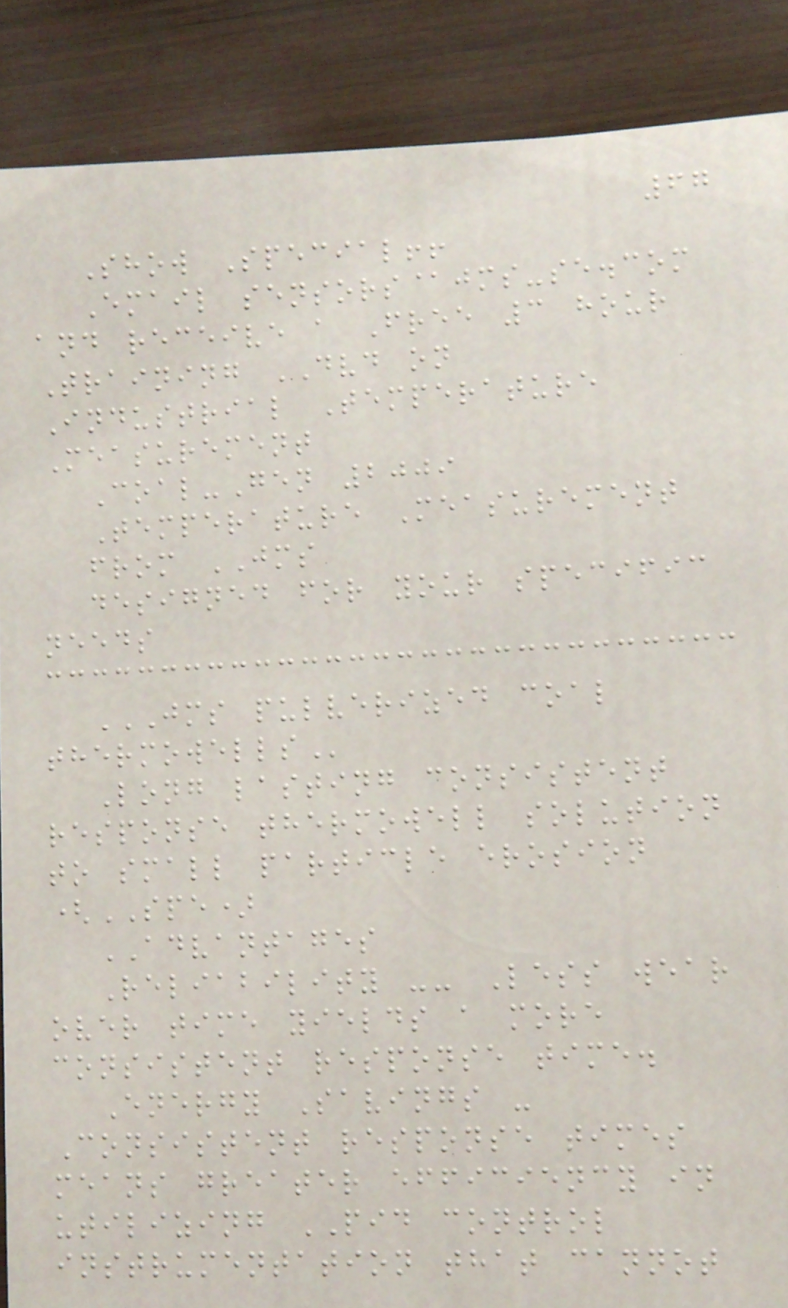67
Show Special!!
Email sensors@jms-se.com
and receive a Free 3 hour
Training DVD on
Industrial Temperature
Measurement
Coal-Gen 2009
Temperature Measurement
from JMS
designed for your specific
needs
JMS PULVERIZED COAL
THERMOWELLS
Long lasting consistent
response thermowell solution
to small particle erosion
(SPE)
ADVANTAGES
Reliability -- Less wear
over time yields a more
consistent response time.
Energy Savings -
Consistent response times
means greater efficiency in
utilizing PID control
instrumentation that cannot
